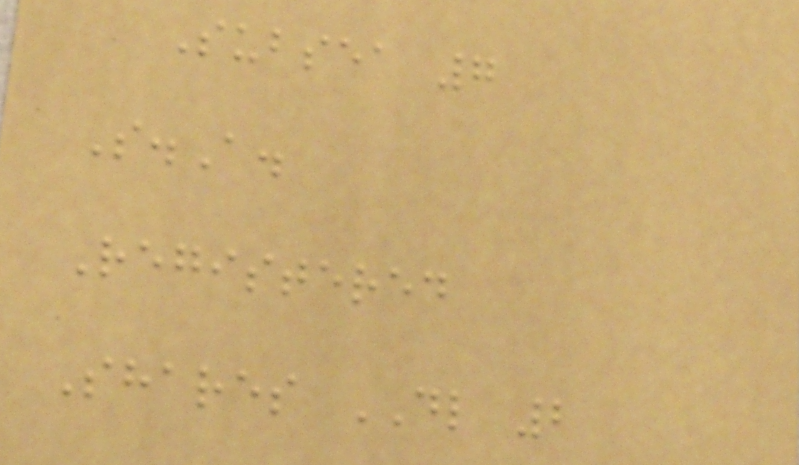Subsea 7
S.A.
Registered
Shares DL 2
